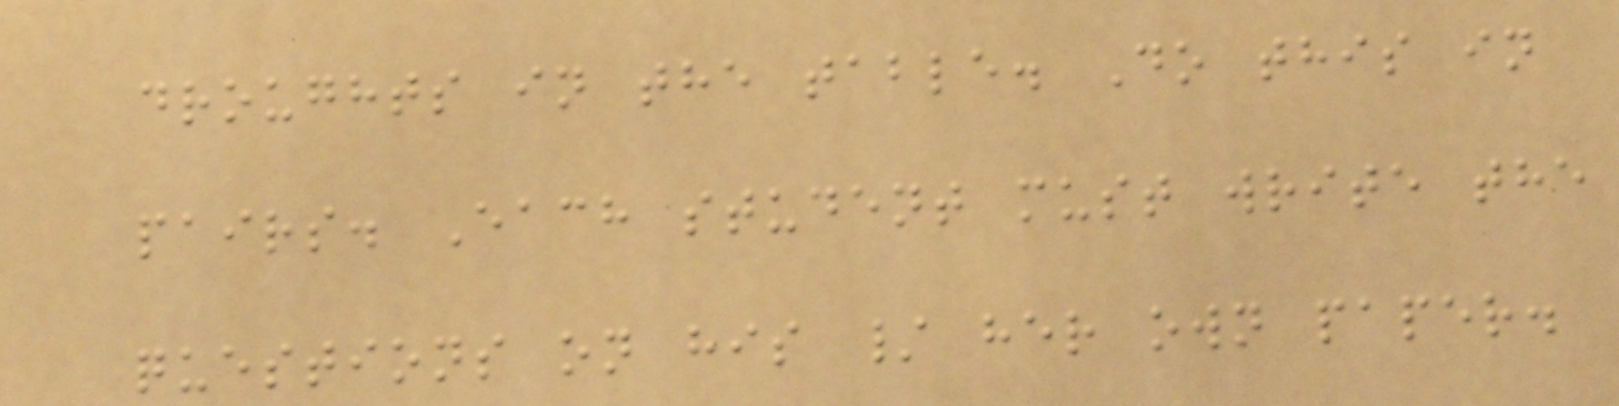droughts in the table. Do this in
pairs. Each student must write the
questions on his / her own paper.
